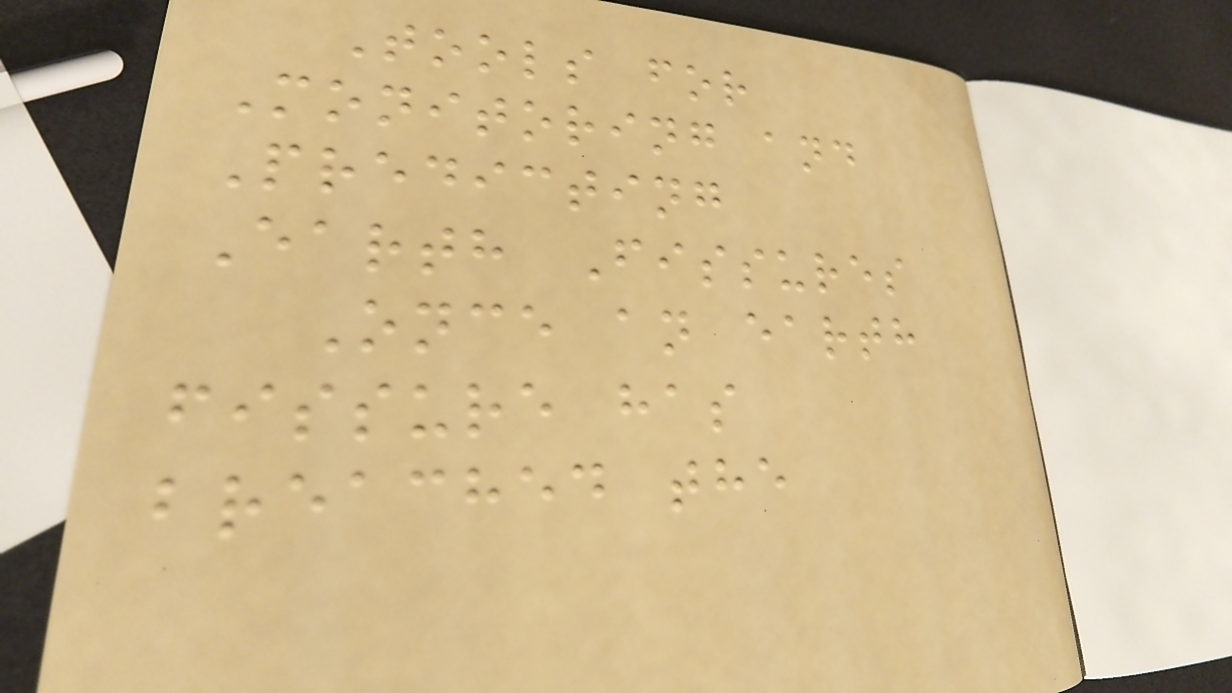Tools for
Monitoring and
Predicting
Earth Fissures
Once an earth
fissure has
breached the
